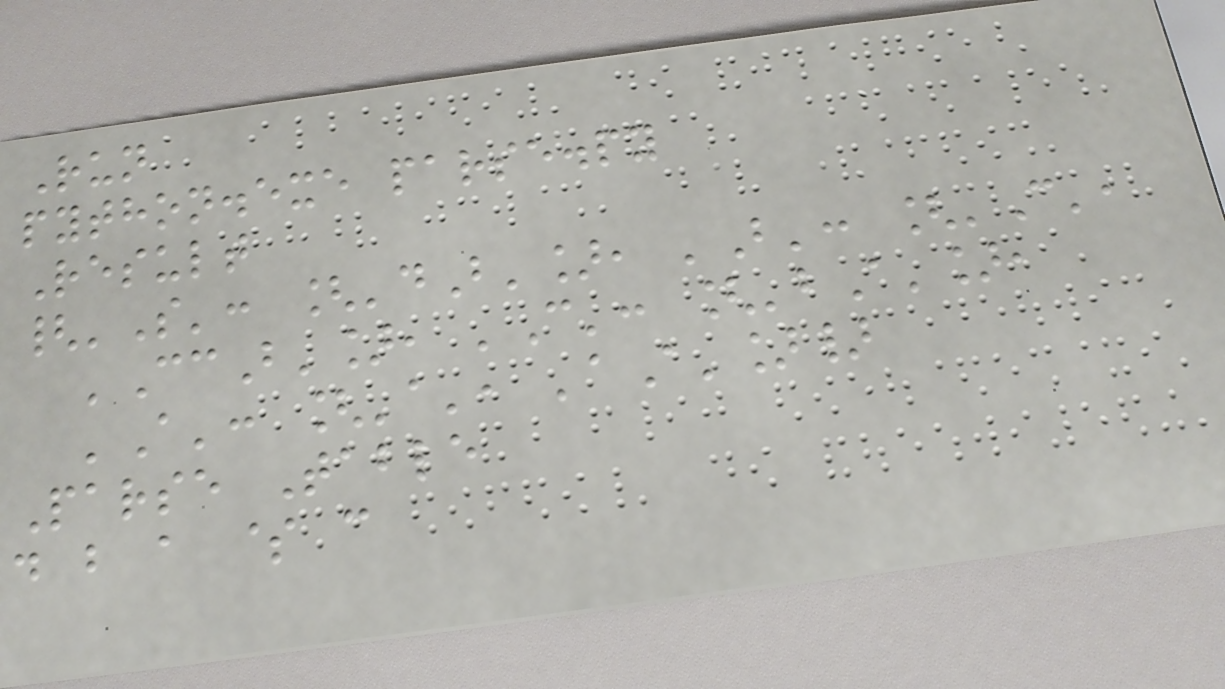Run
python.exe parse.py
Result
{'S': ['dB'], 'B': ['C',
'CcB'], 'C': ['bA'],
'A': ['a', 'aA']}
Parse Table
d b a $ c
